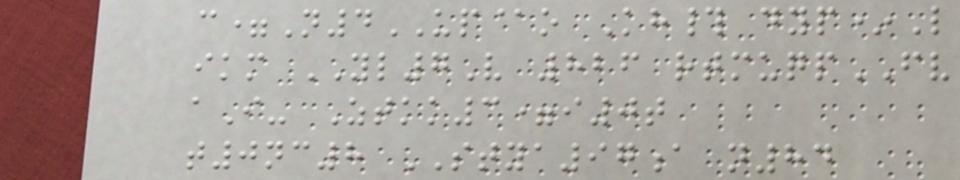c=N4UP@o Kh# dyp*L
ikm YL7V 826 rtmuqpFV
aI- Ztkk3=i0t
t0nc8 STYA97a n84
